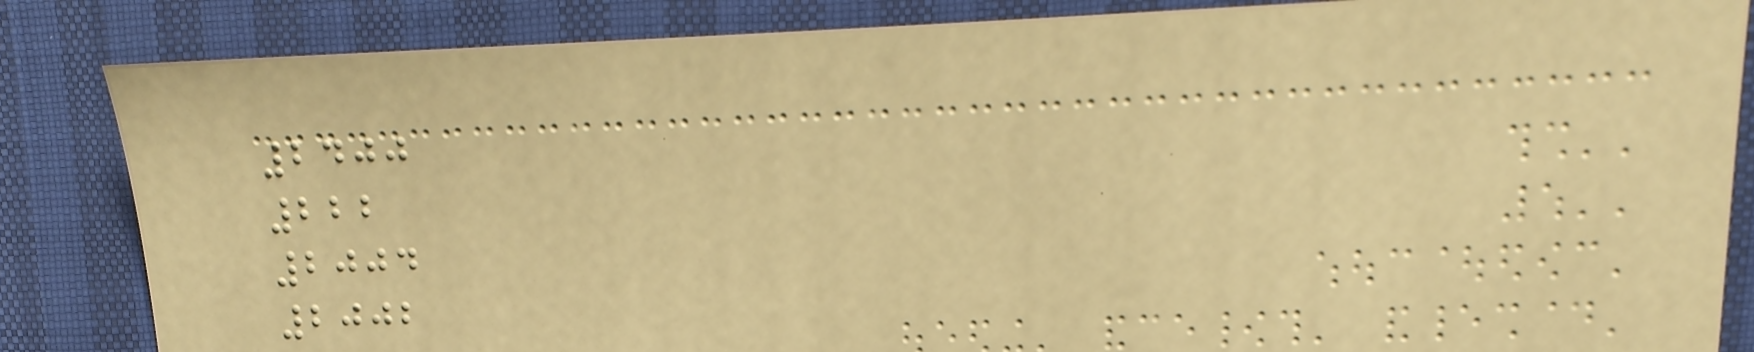2400
222
2004
2002
